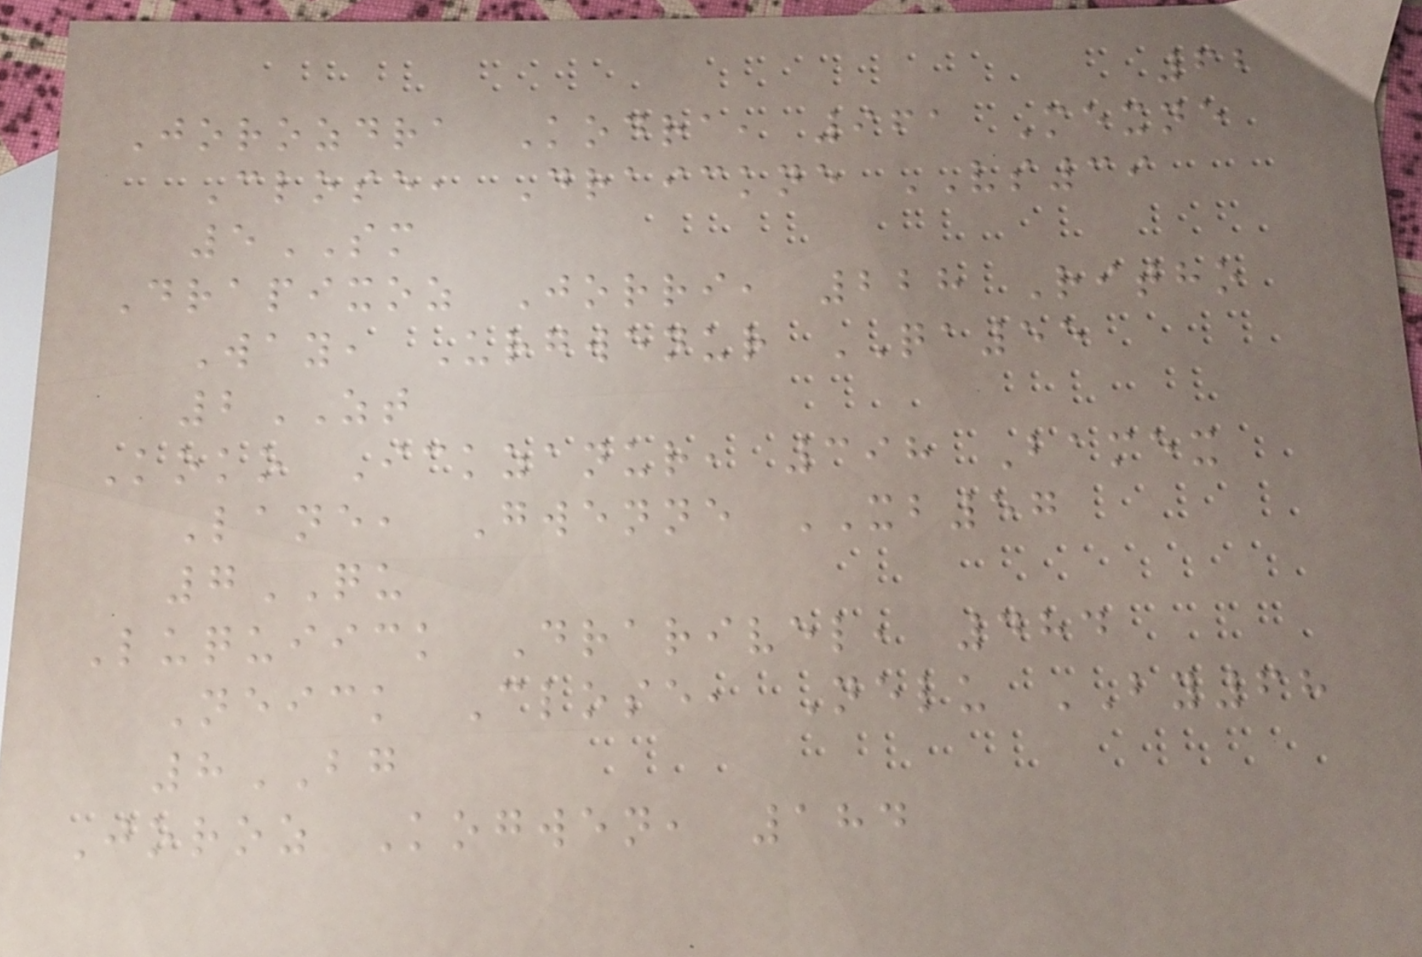62
Jorozdra Kodra, 961 Mexne
Close, Draickne VS39
5SM
Drapixoz Jorri, 228 Ritho
Way, Urgwenur QA55
2ZT
Koko Ickzanur, 398 Bamex
Lane, Gwenne XB57
7QU
Luquiick Drarivel, 484
Neick Close, Nelu BY68
8BG
Joroz Kogwen, 184
